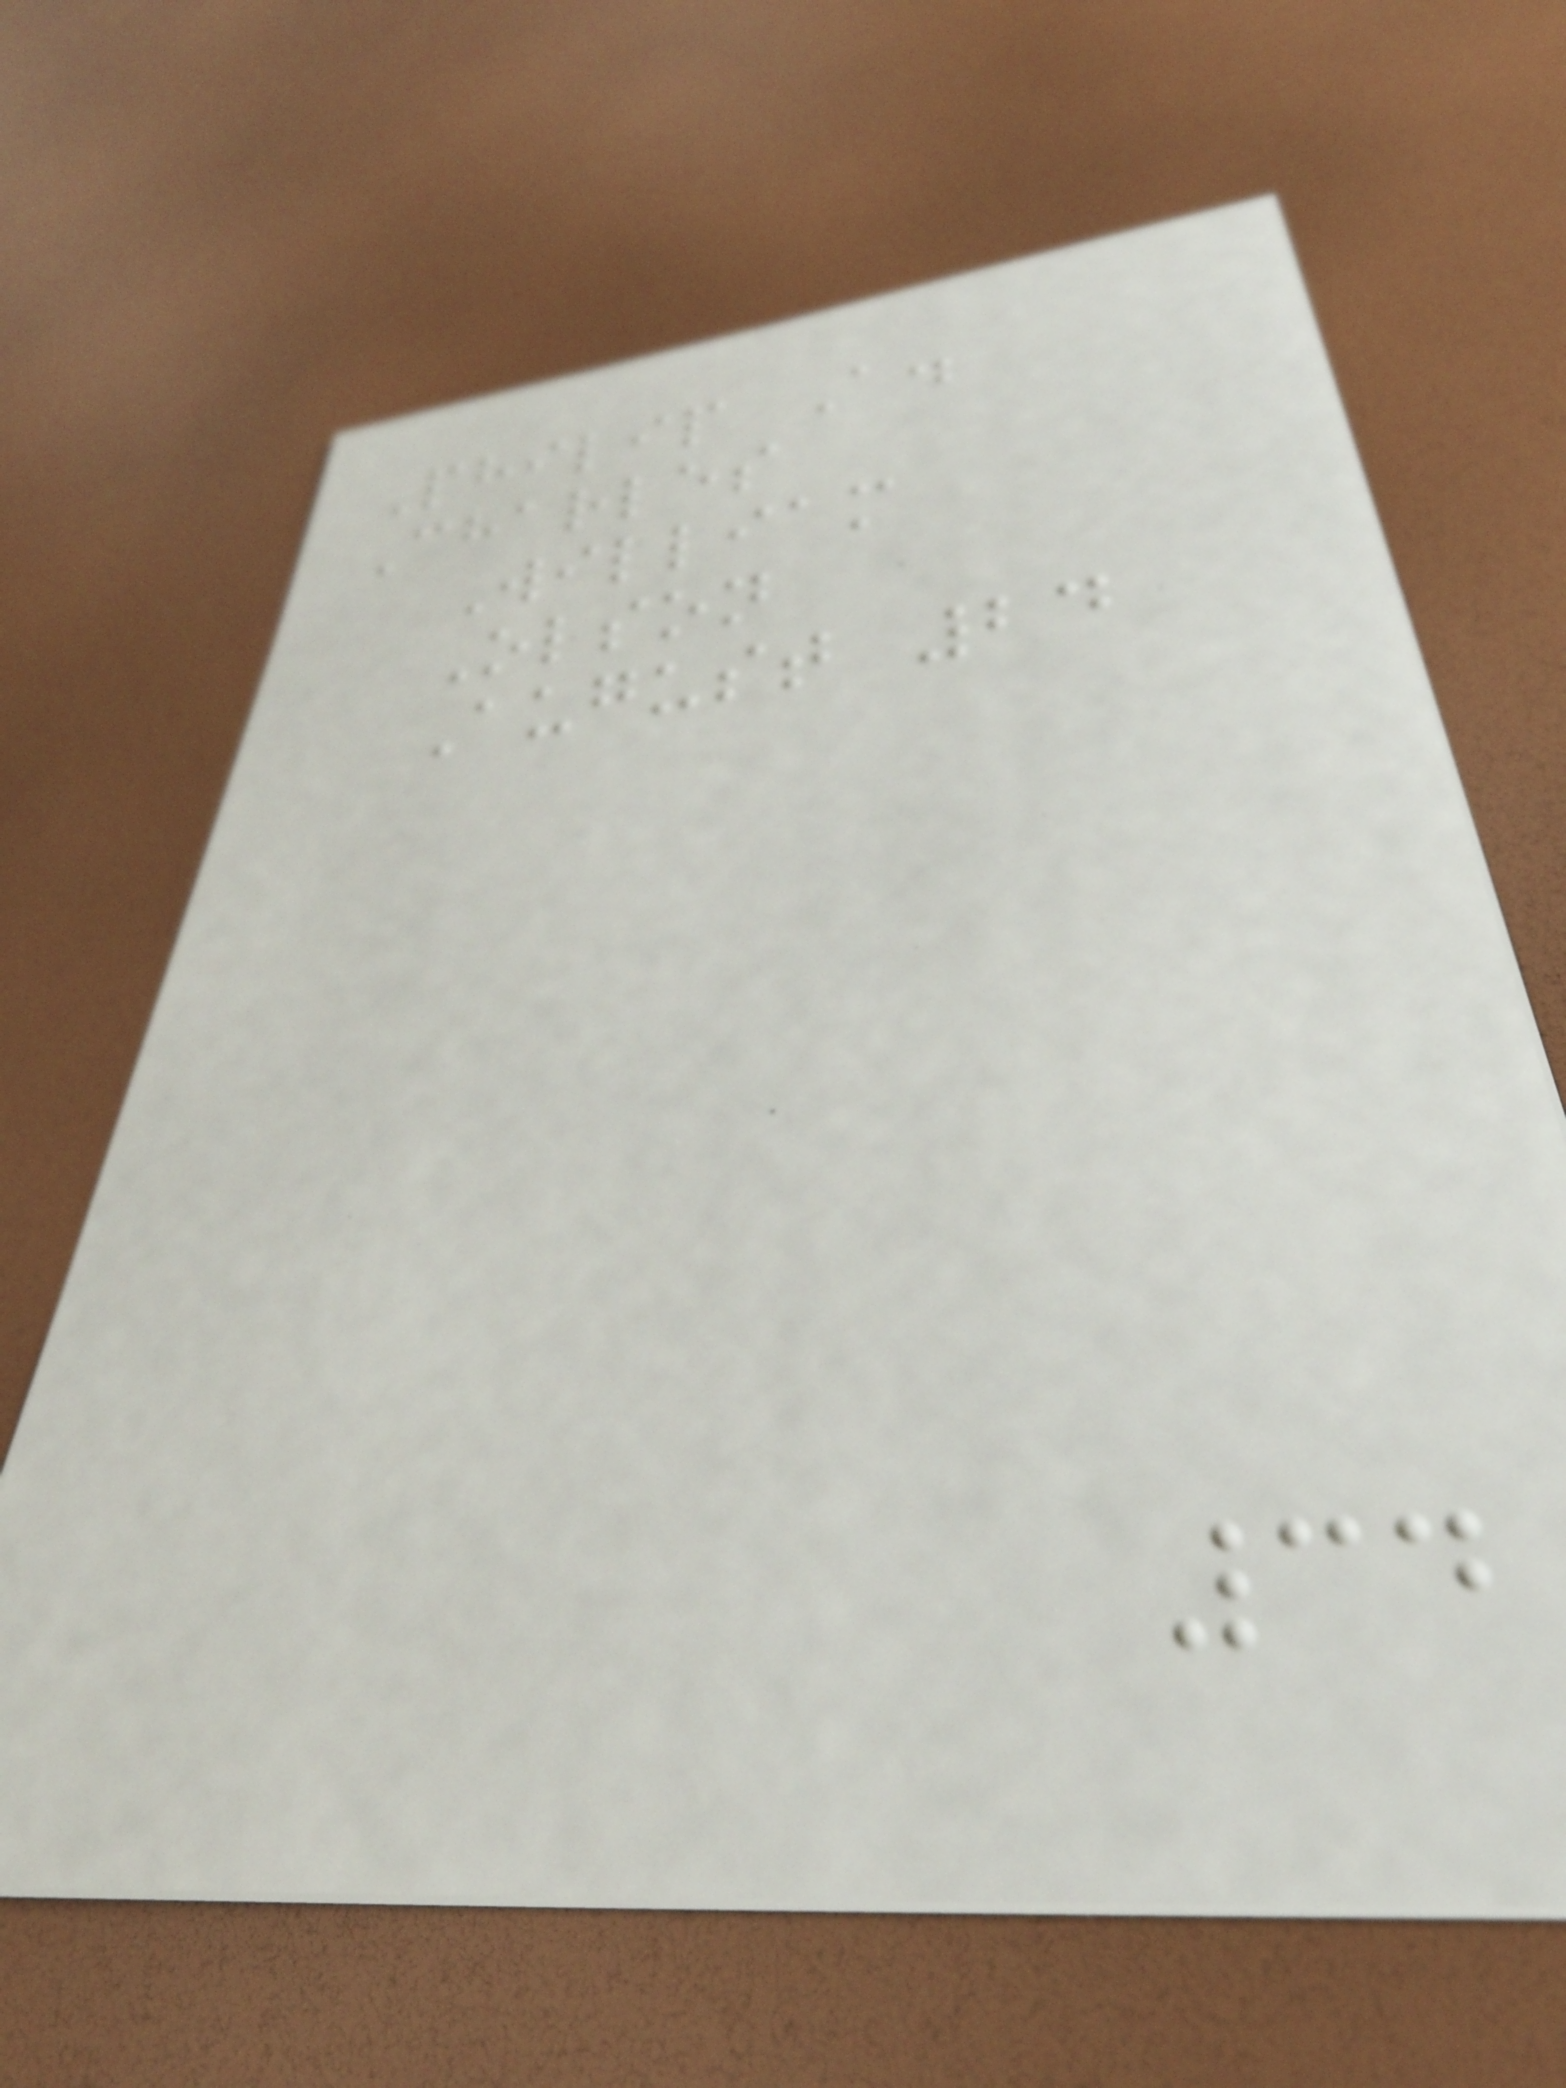Philip A.
Charles
William
Olson
August 24
34
